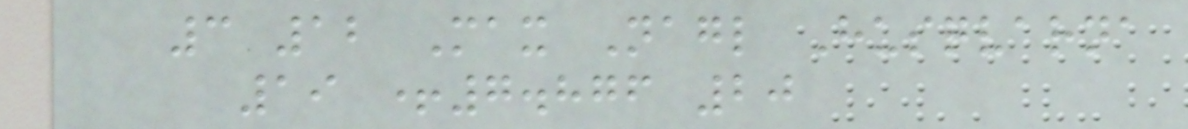3 12 Max Nagl Husqvarna
19 +7.876 20
